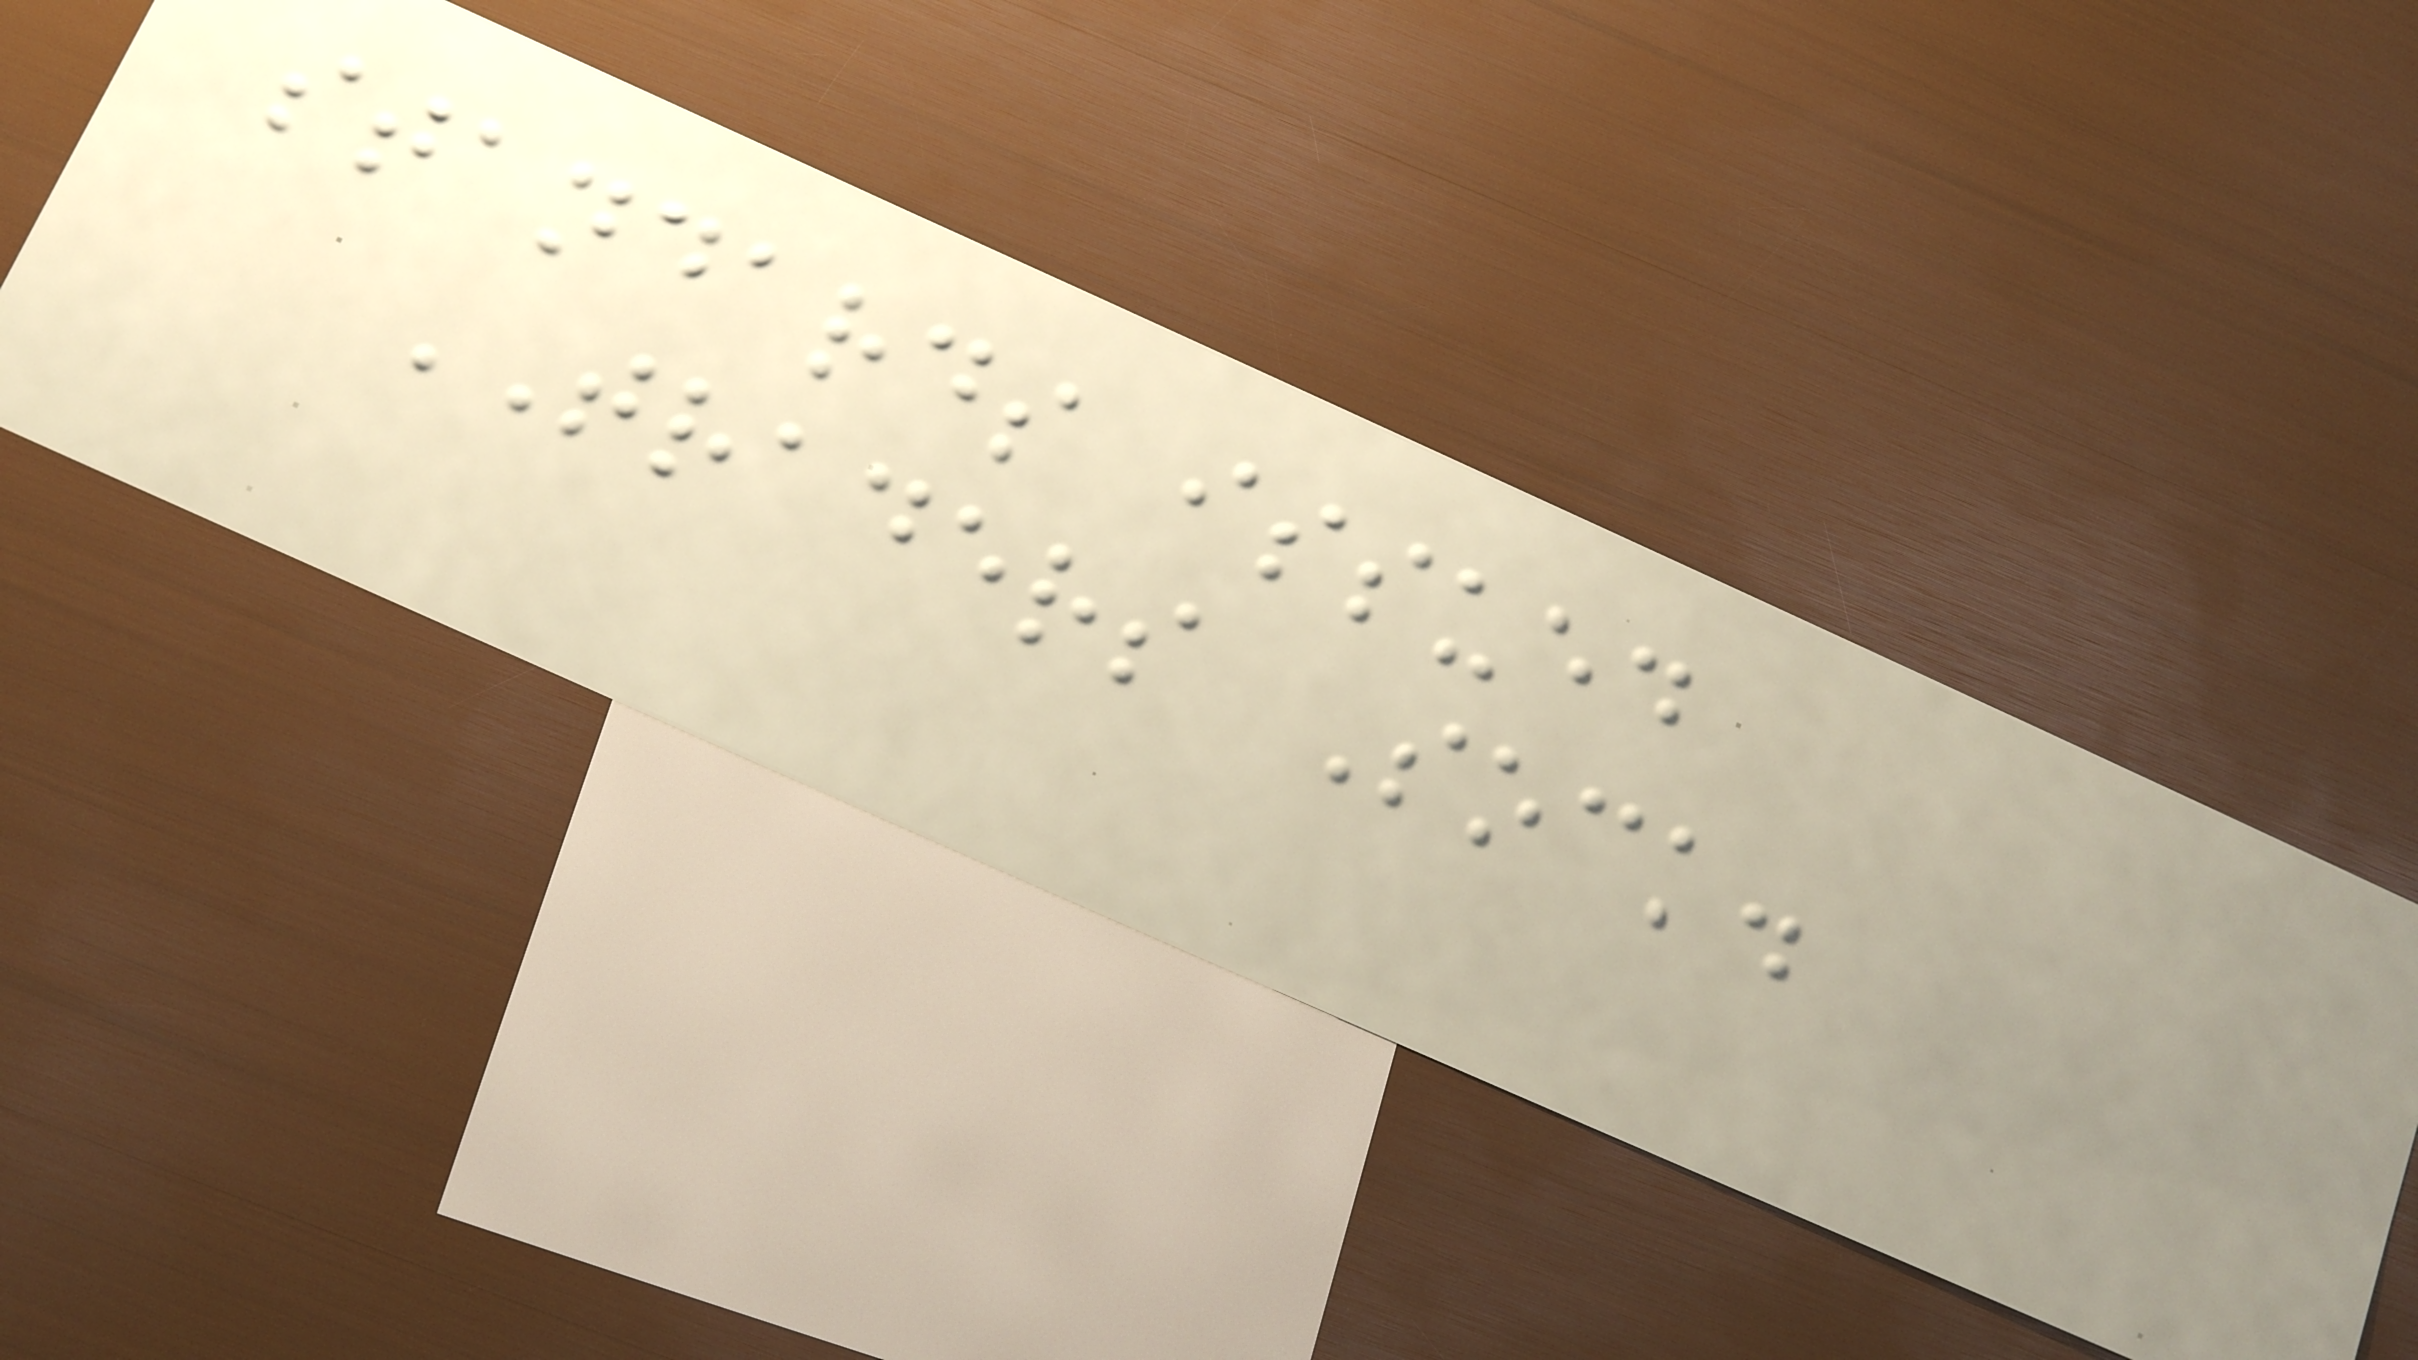standards issued
TRADERS Sock.
